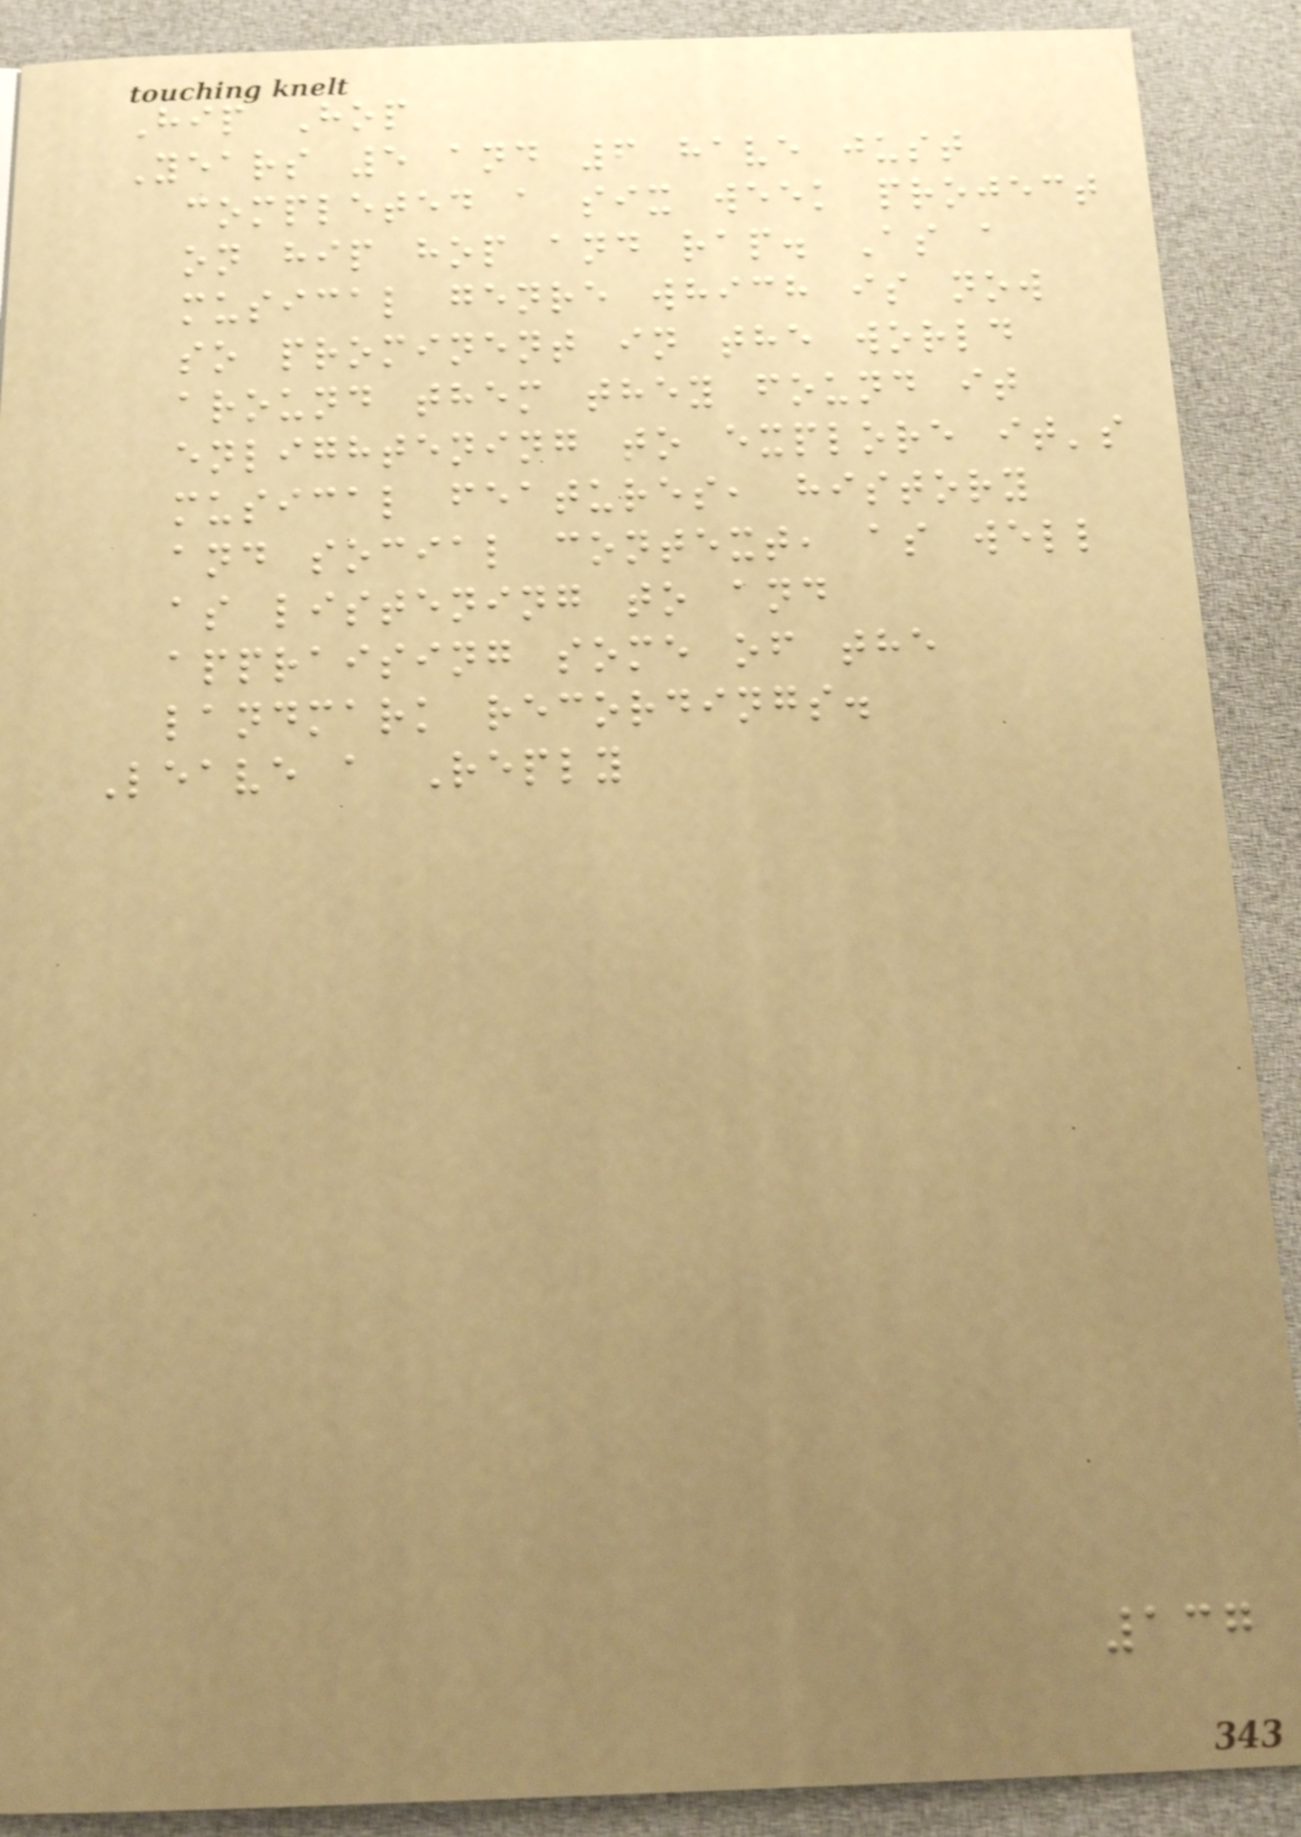Hip Hop
Years 5 and 6 have just
completed a six week project
on hip hop and rap. As a
musical genre which is now
so prominent in the world
around them they found it
enlightening to explore it's
musical features, history
and social context, as well
as listening to and
appraising some of the
landmark recordings.
Leave a Reply
137
